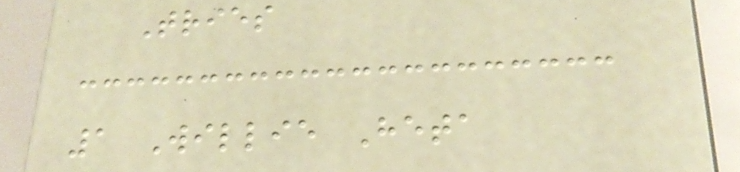Tries
1 Willie Heta
